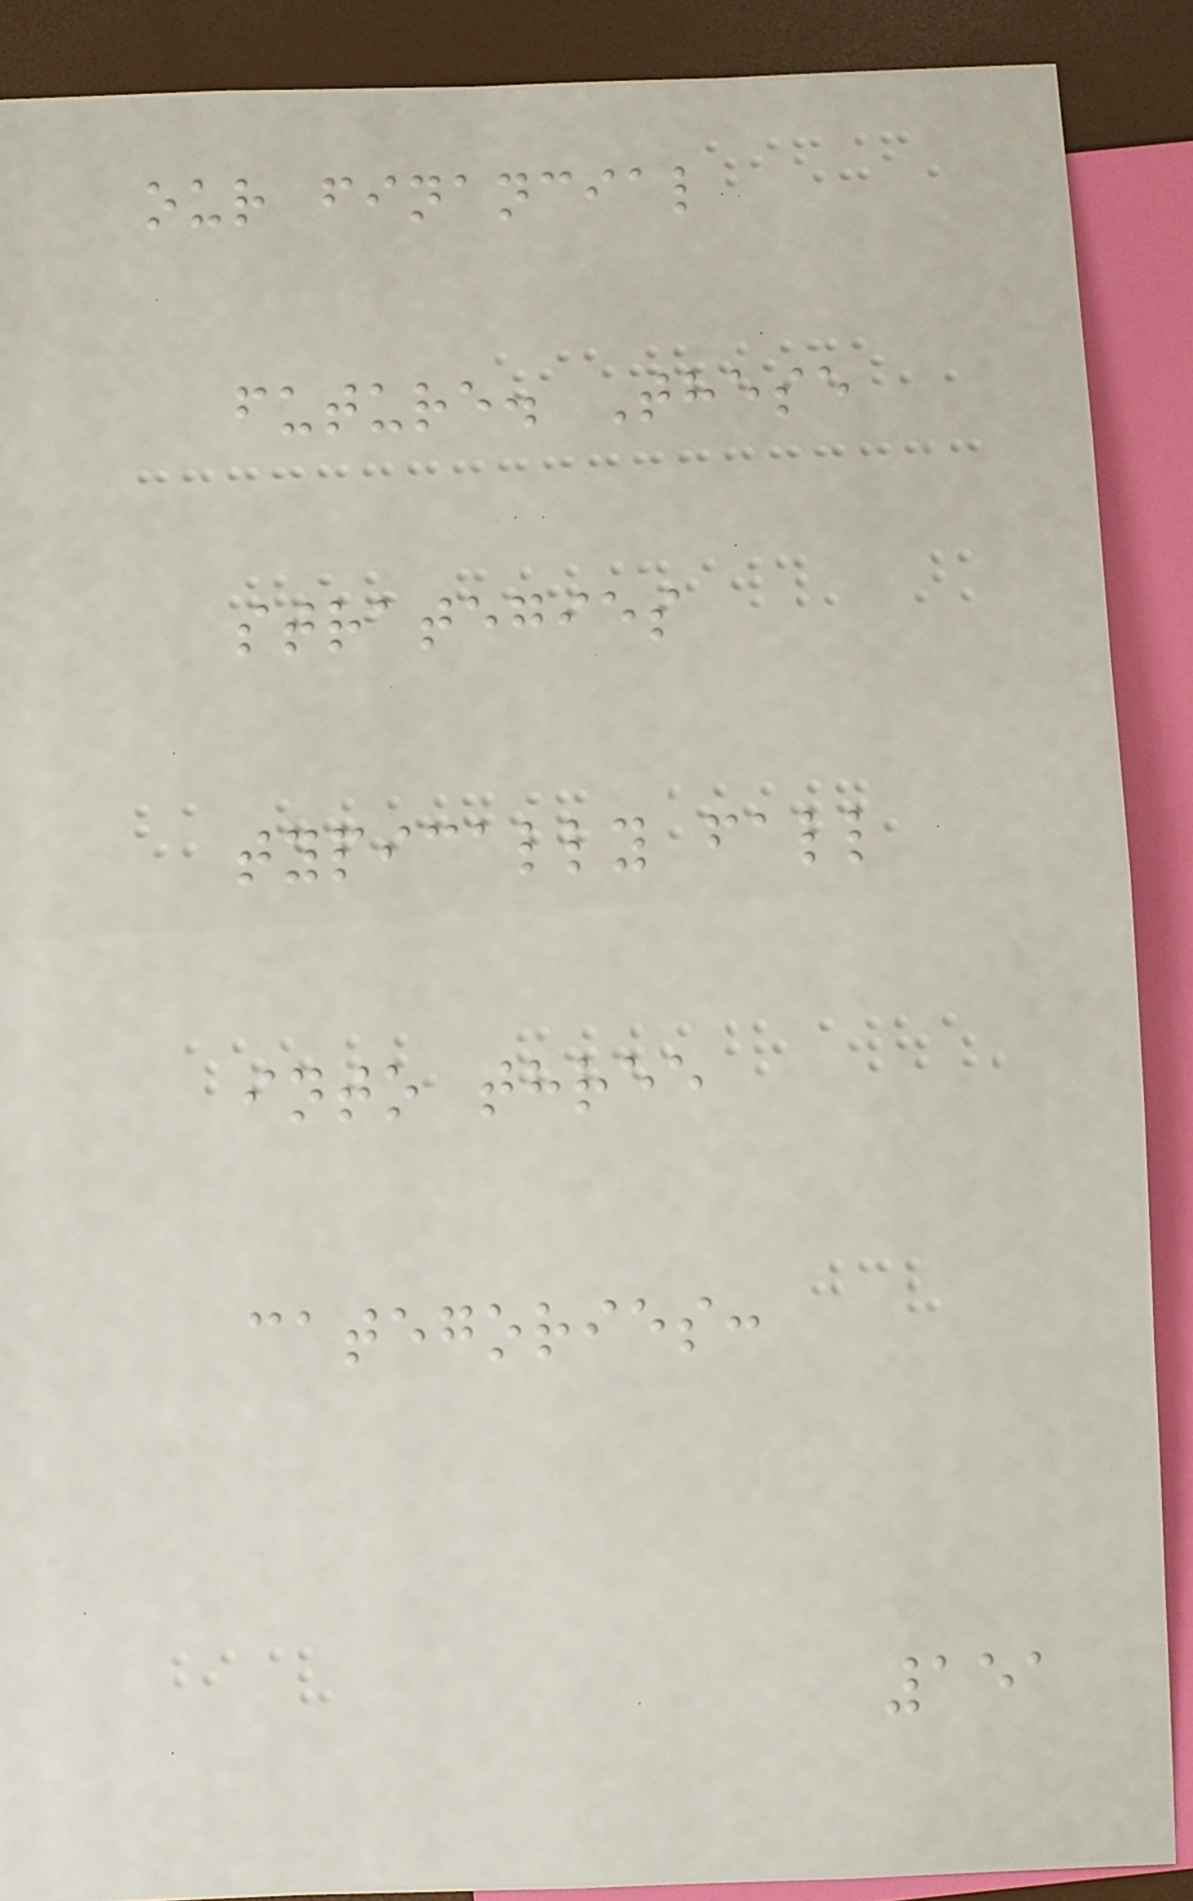our financial
future. These
strategies
typically fall
into three
categories:
151
